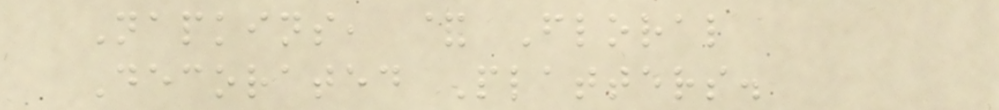Napkins, & Floral
Decorated Platters.
